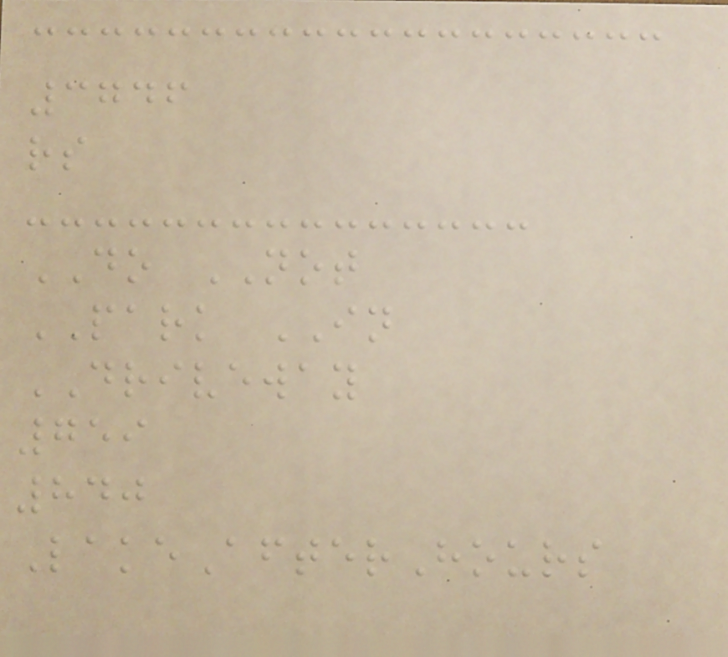3746
rs
DO NOT
PARK IN
DRIVEWAY
759
840
LakeAfterHours
